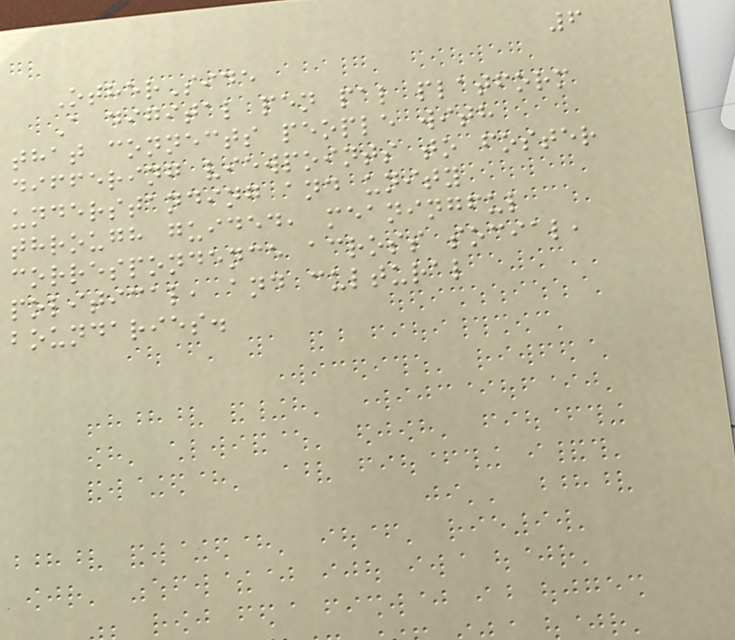6
OtherSide
A digital pen pal platform
that connects people with
differing viewpoints to foster
understanding and unity
through guided, meaningful
correspondence across social,
political, and cultural
boundaries.
